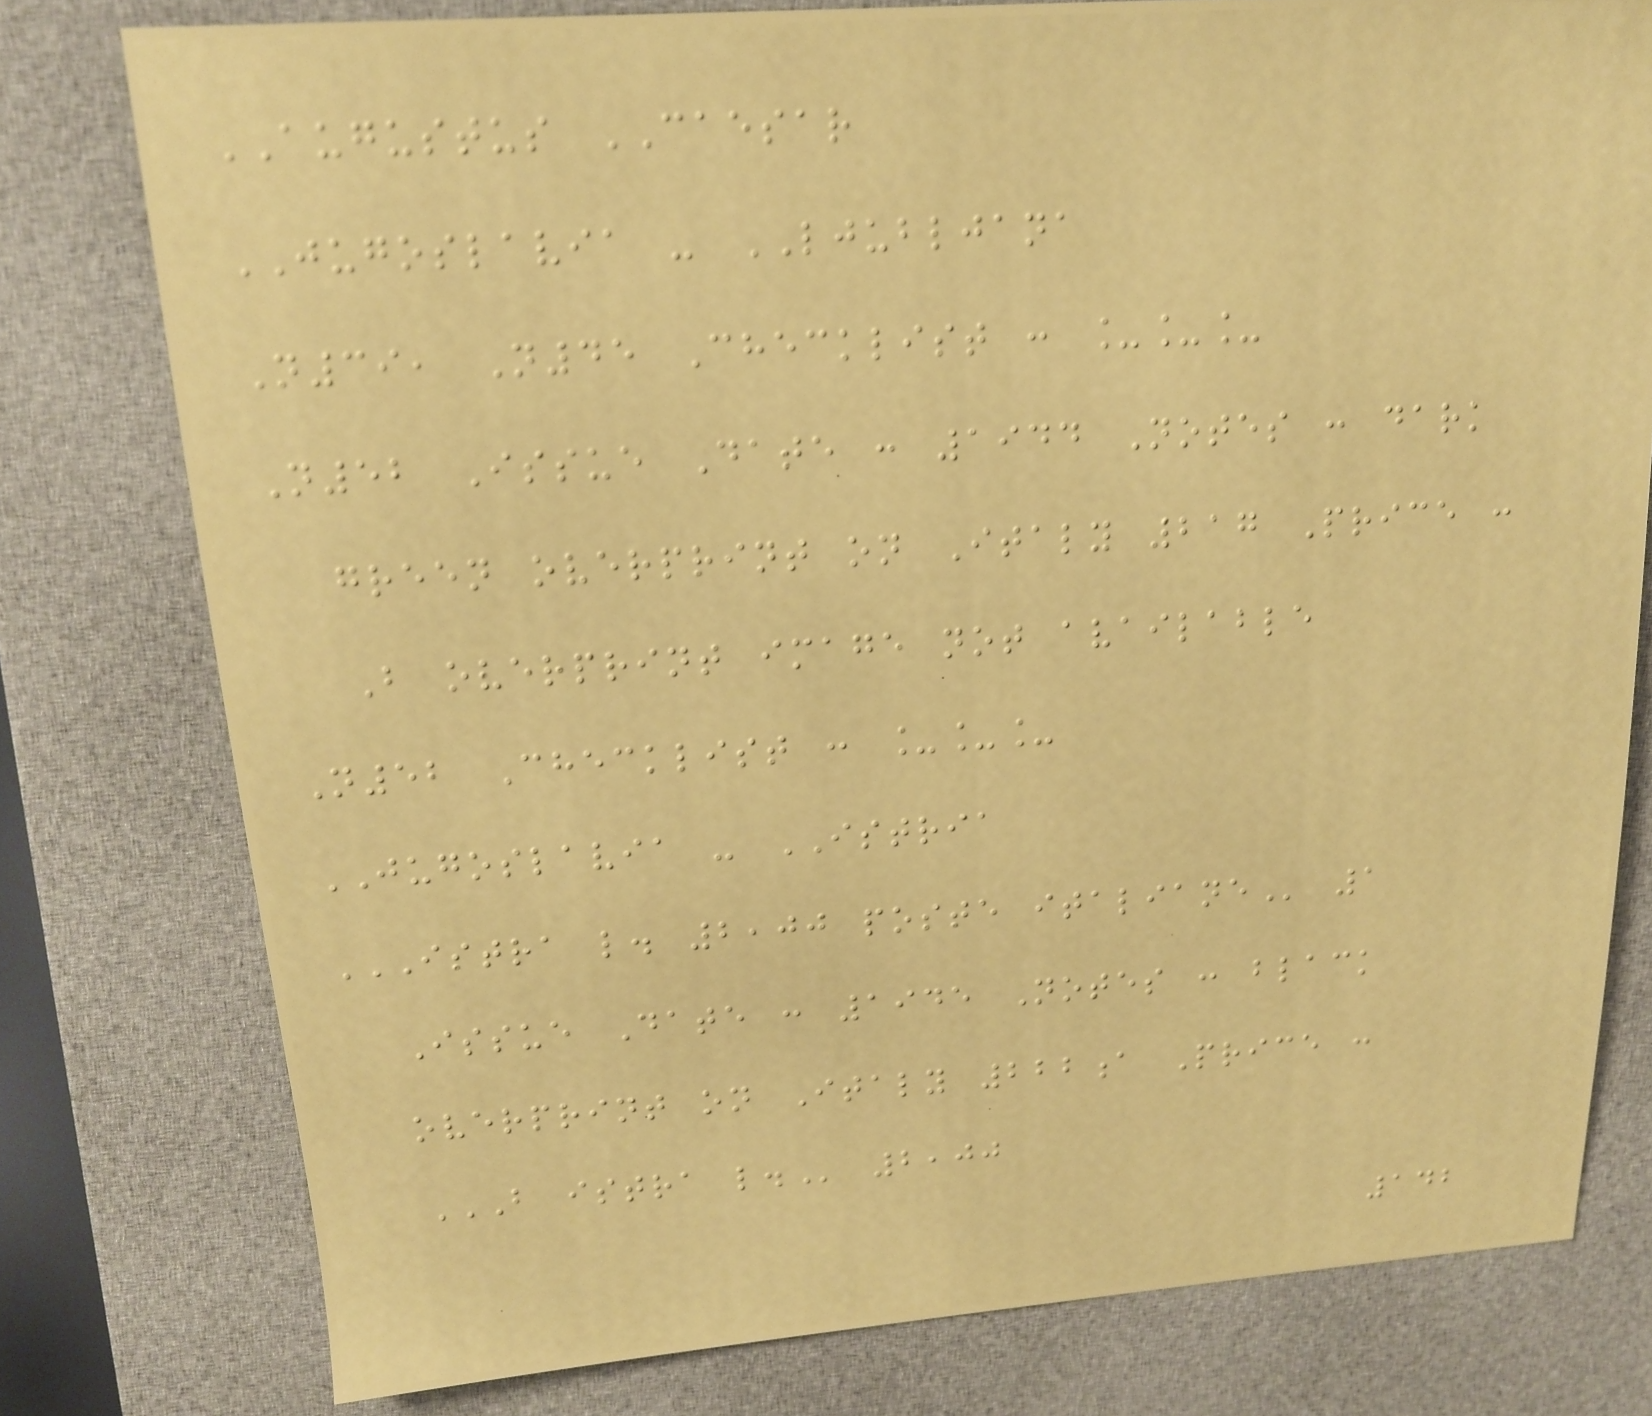AUGUSTUS CAESAR
JUGOSLAVIA - LJUBLJANA
N39, N45 Checklist : ___
N52 Issue Date : 1944 Notes : dark
green overprint on Italy 217 Price :
B overprint image not available
N52 Checklist : ___
JUGOSLAVIA - ISTRIA
ISTRA L. 2,00 POSTE ITALIANE 1
Issue Date : 1945 Notes : black
overprint on Italy 222a Price :
B ISTRA L. 2,00
142
